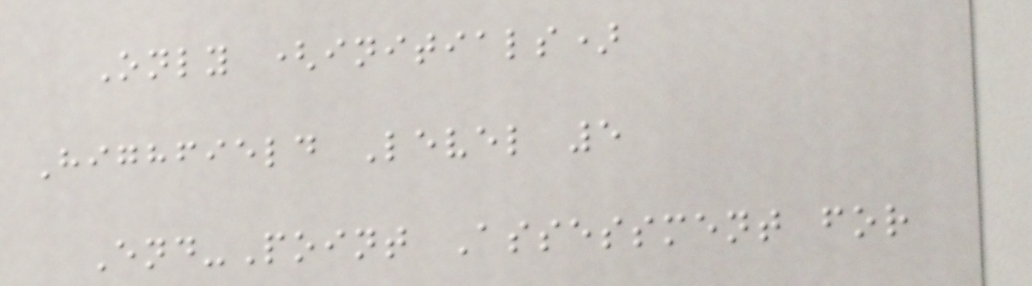Only (initials)
Highfield Level 5
End-Point Assessment for
